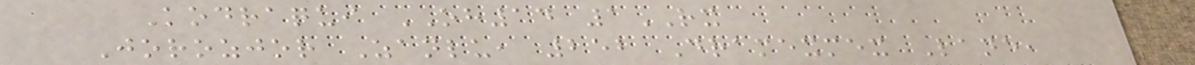Kodraqui OH14 1RX
Jorozjor Zanlu, 252 Dramexmex Lane,
